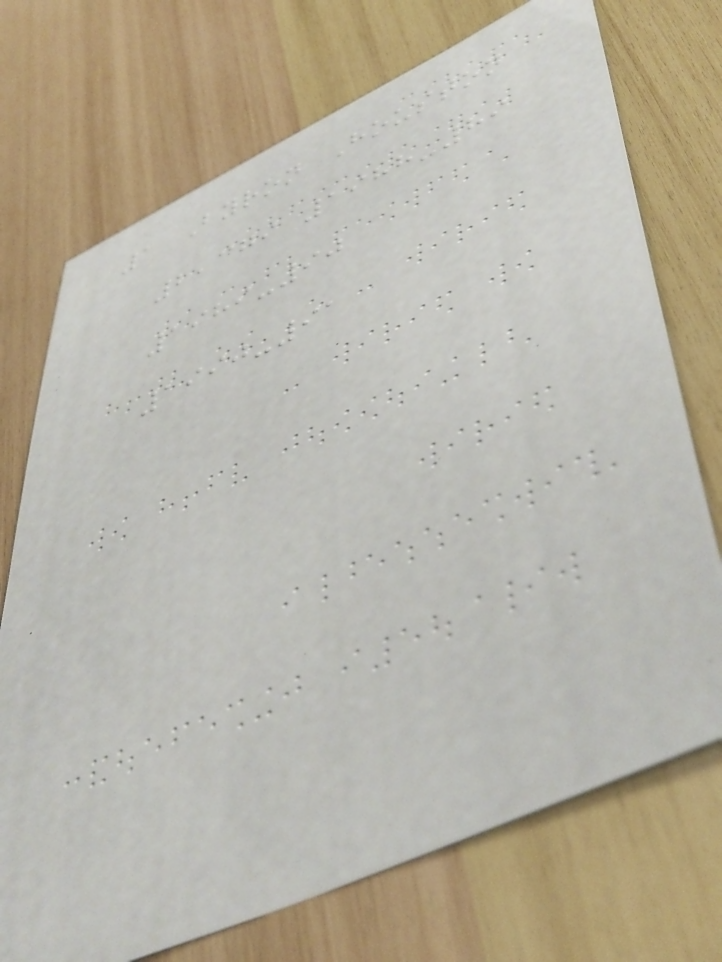1 Byron Houston
2,379 1988-89
1989-90
1990-91
